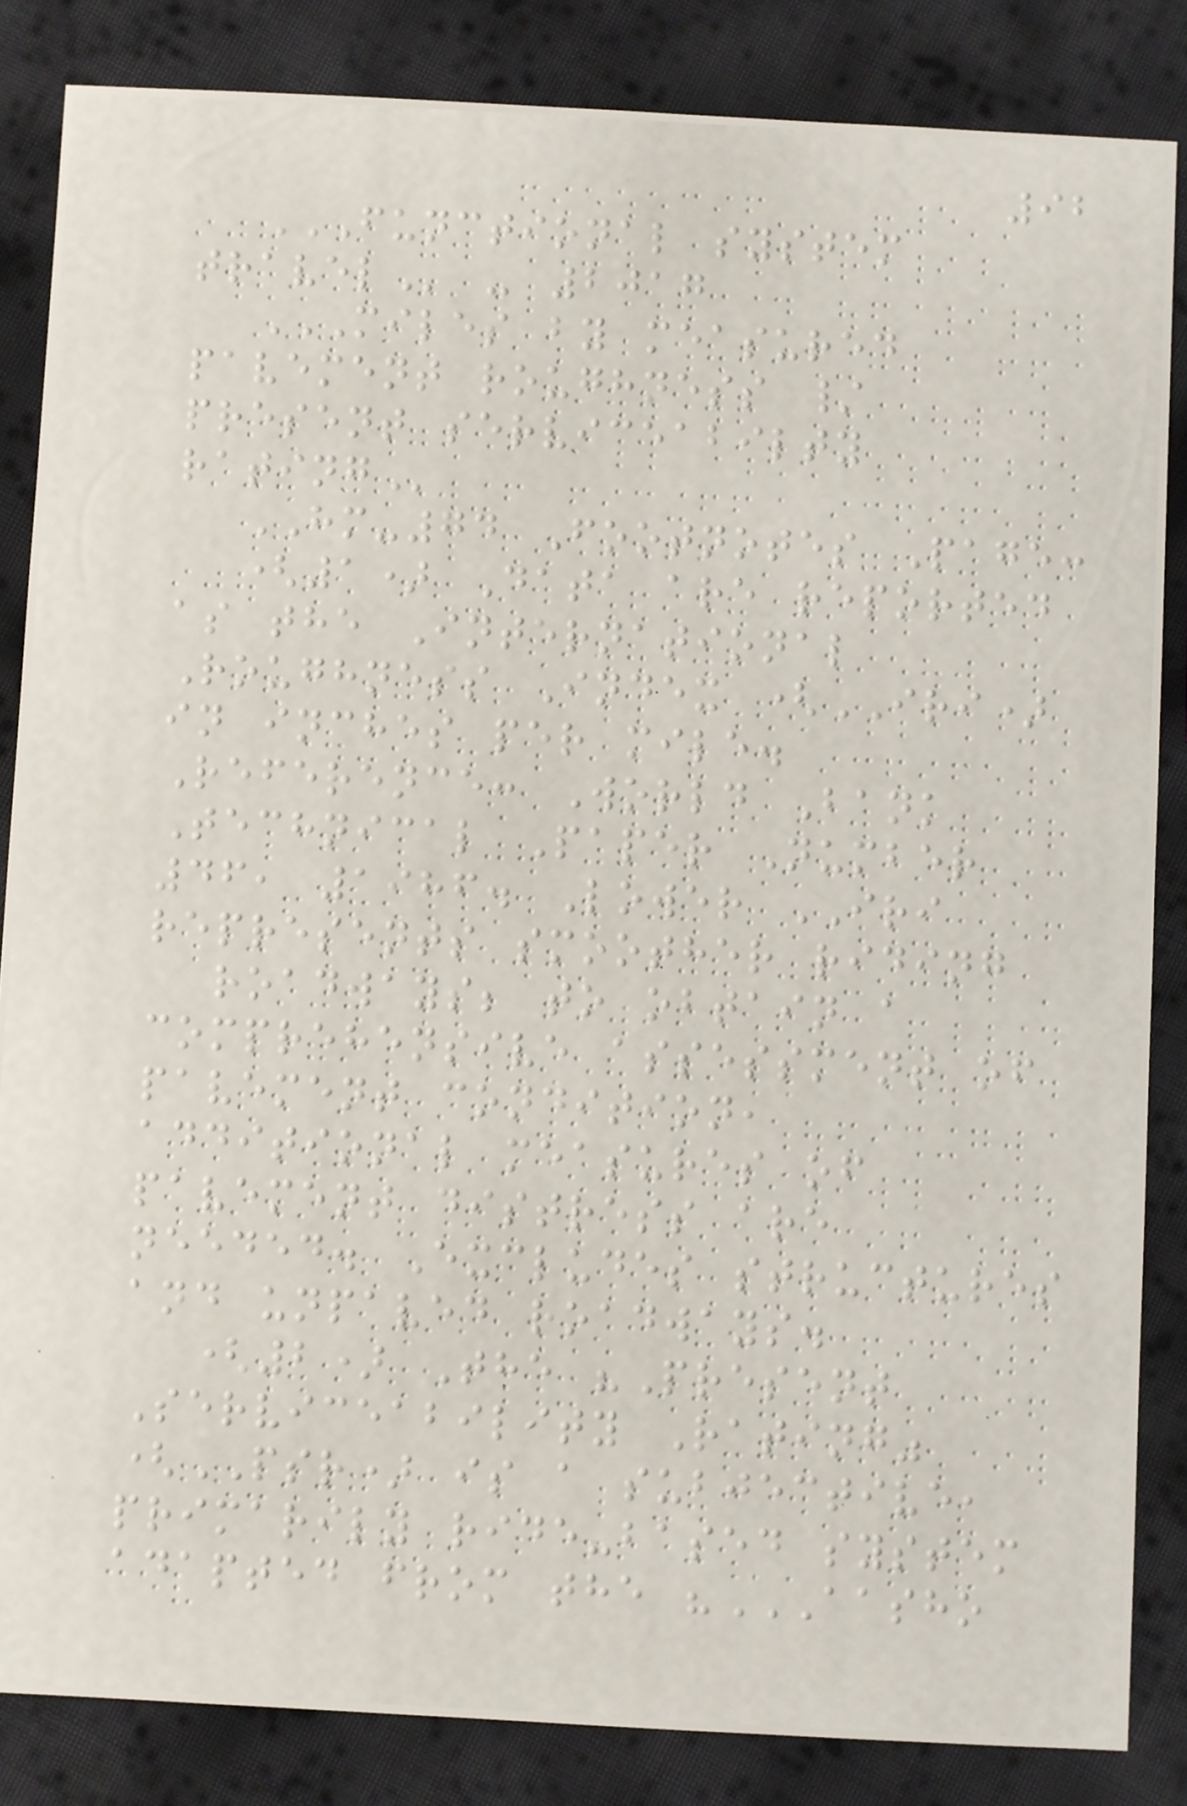92
FUNCTIONAL SYSTEM
TRAVEL - 2017
MILES BY MEASURED
PAVEMENT ROUGHNESS /
PRESENT SERVICEABILTY
RATING
HM-74 Footnotes Page:
(1) Data are reported
as the International
Roughness Index (IRI)
in inches per mile.
Reference: World Bank
Technical Paper Number
46, 1986. Lower IRI
represents smoother riding
roadways; to obtain a
comprehensive assessment of
pavement condition,
additional measures of
pavement distress are
needed. Excludes structures
and unpaved roadways.
(2) The "Present
Serviceability Rating"
(PSR) is a subjective,
primarily ride-based system
adapted from the "AASHO
